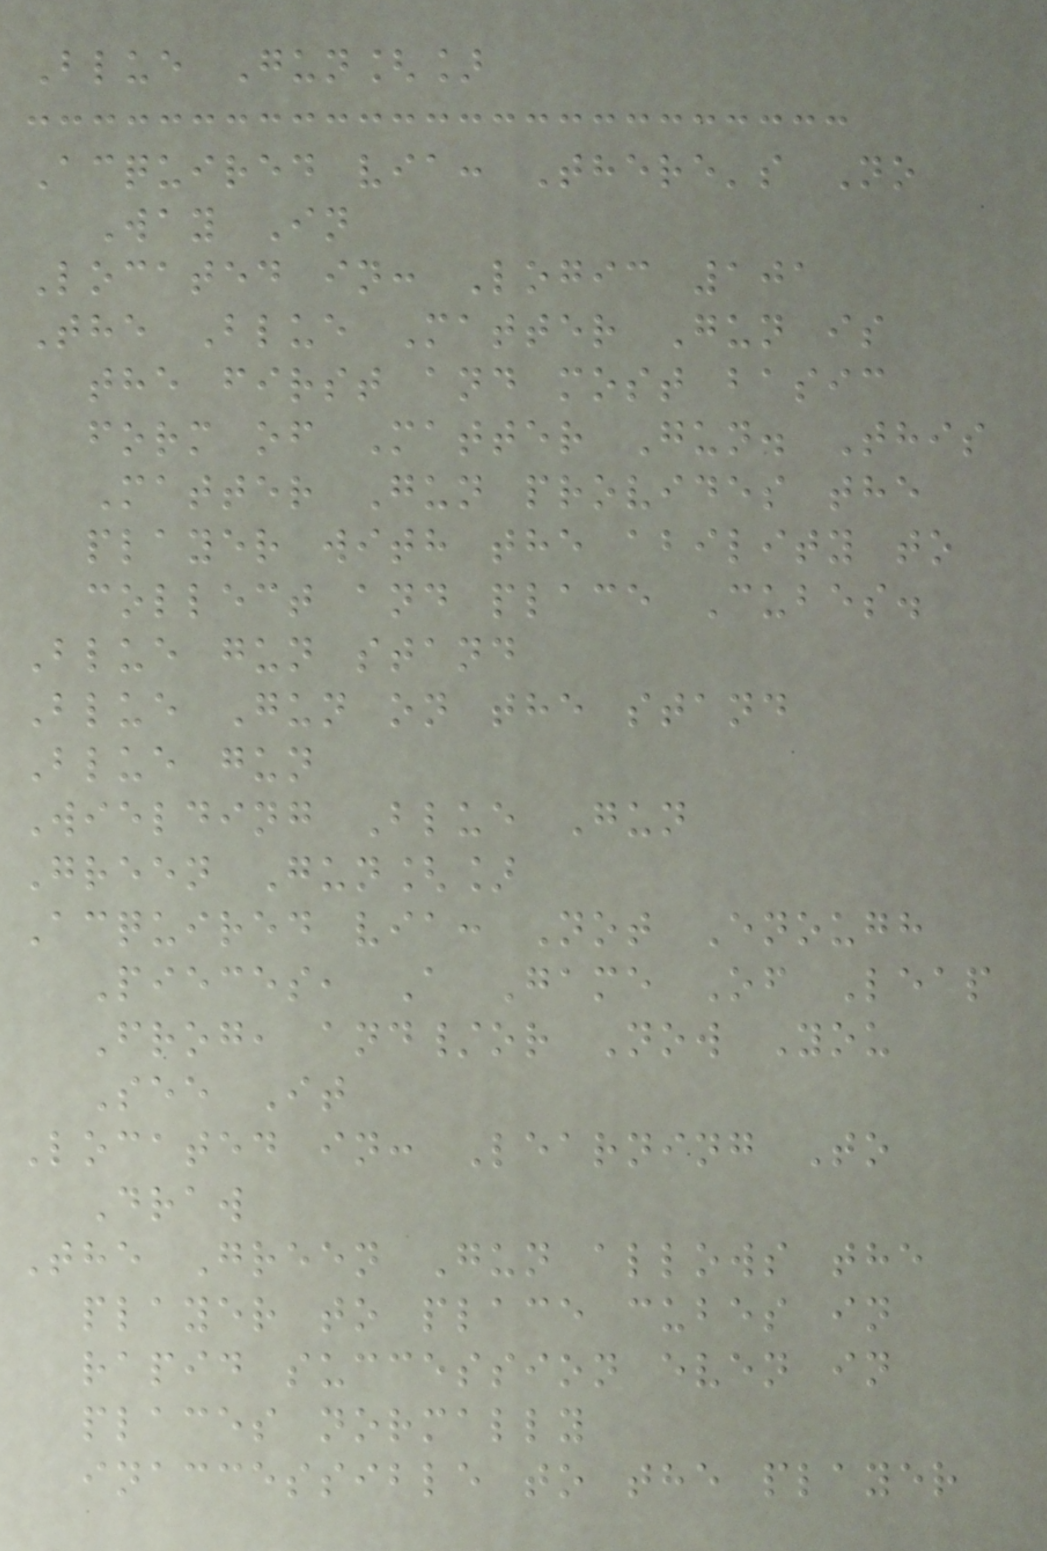Blue Gun[]
Acquired via: There's No
Way In
Located in: Logic 101
The Blue Matter Gun is
the first and most basic
form of Matter Gun. This
Matter Gun provides the
player with the ability to
collect and place Cubes.
Blue gun stand
Blue Gun on the stand
Blue gun
Wielding Blue Gun
Green Gun[]
Acquired via: Not Enough
Pieces, A Game Of Leap
Frog, and/or Now You
See It
Located in: Learning To
Draw
The Green Gun allows the
player to place cubes in
rapid succession even in
places normally
inaccessible to the player
